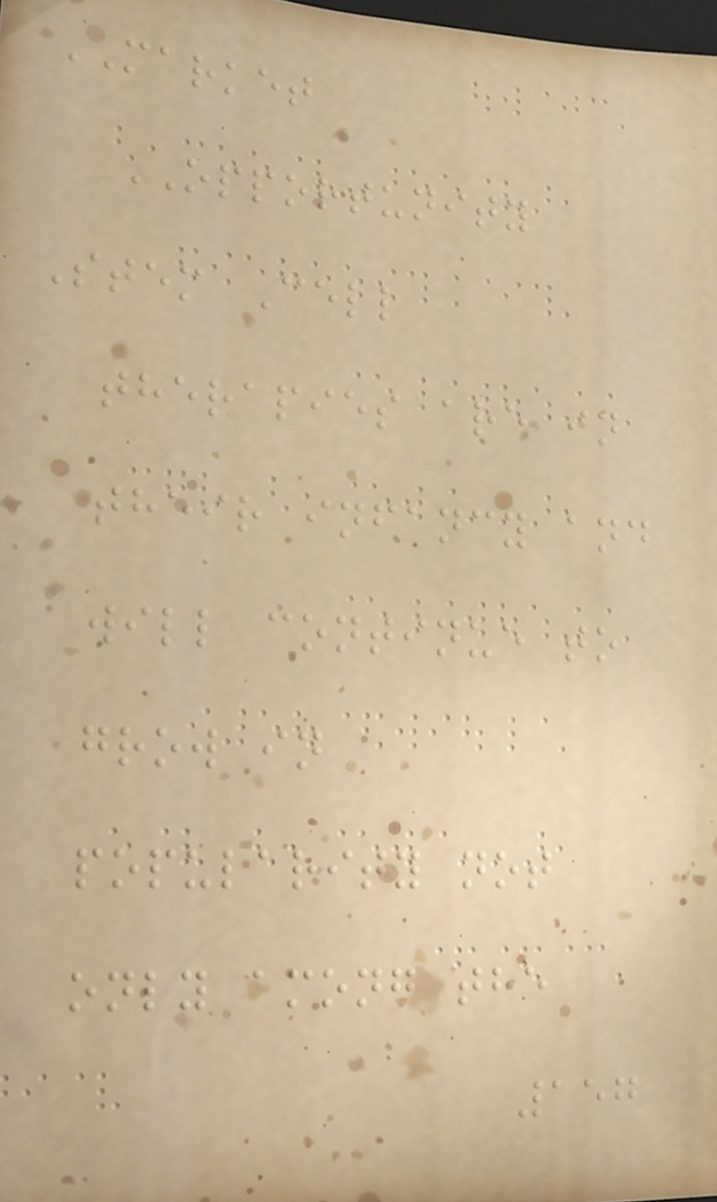MARKET
OPPORTUNITY
Stem Cell
therapies are in
their infancy and
will continue to
grow in
popularity not
only among the
157
